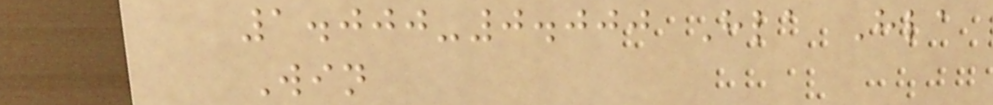1.000-0.000 Hla Hla
Win
